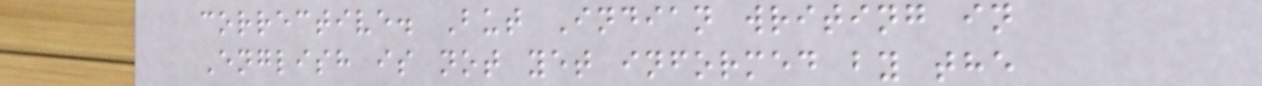corrective. But Indian writing in
English is not yet informed by the
